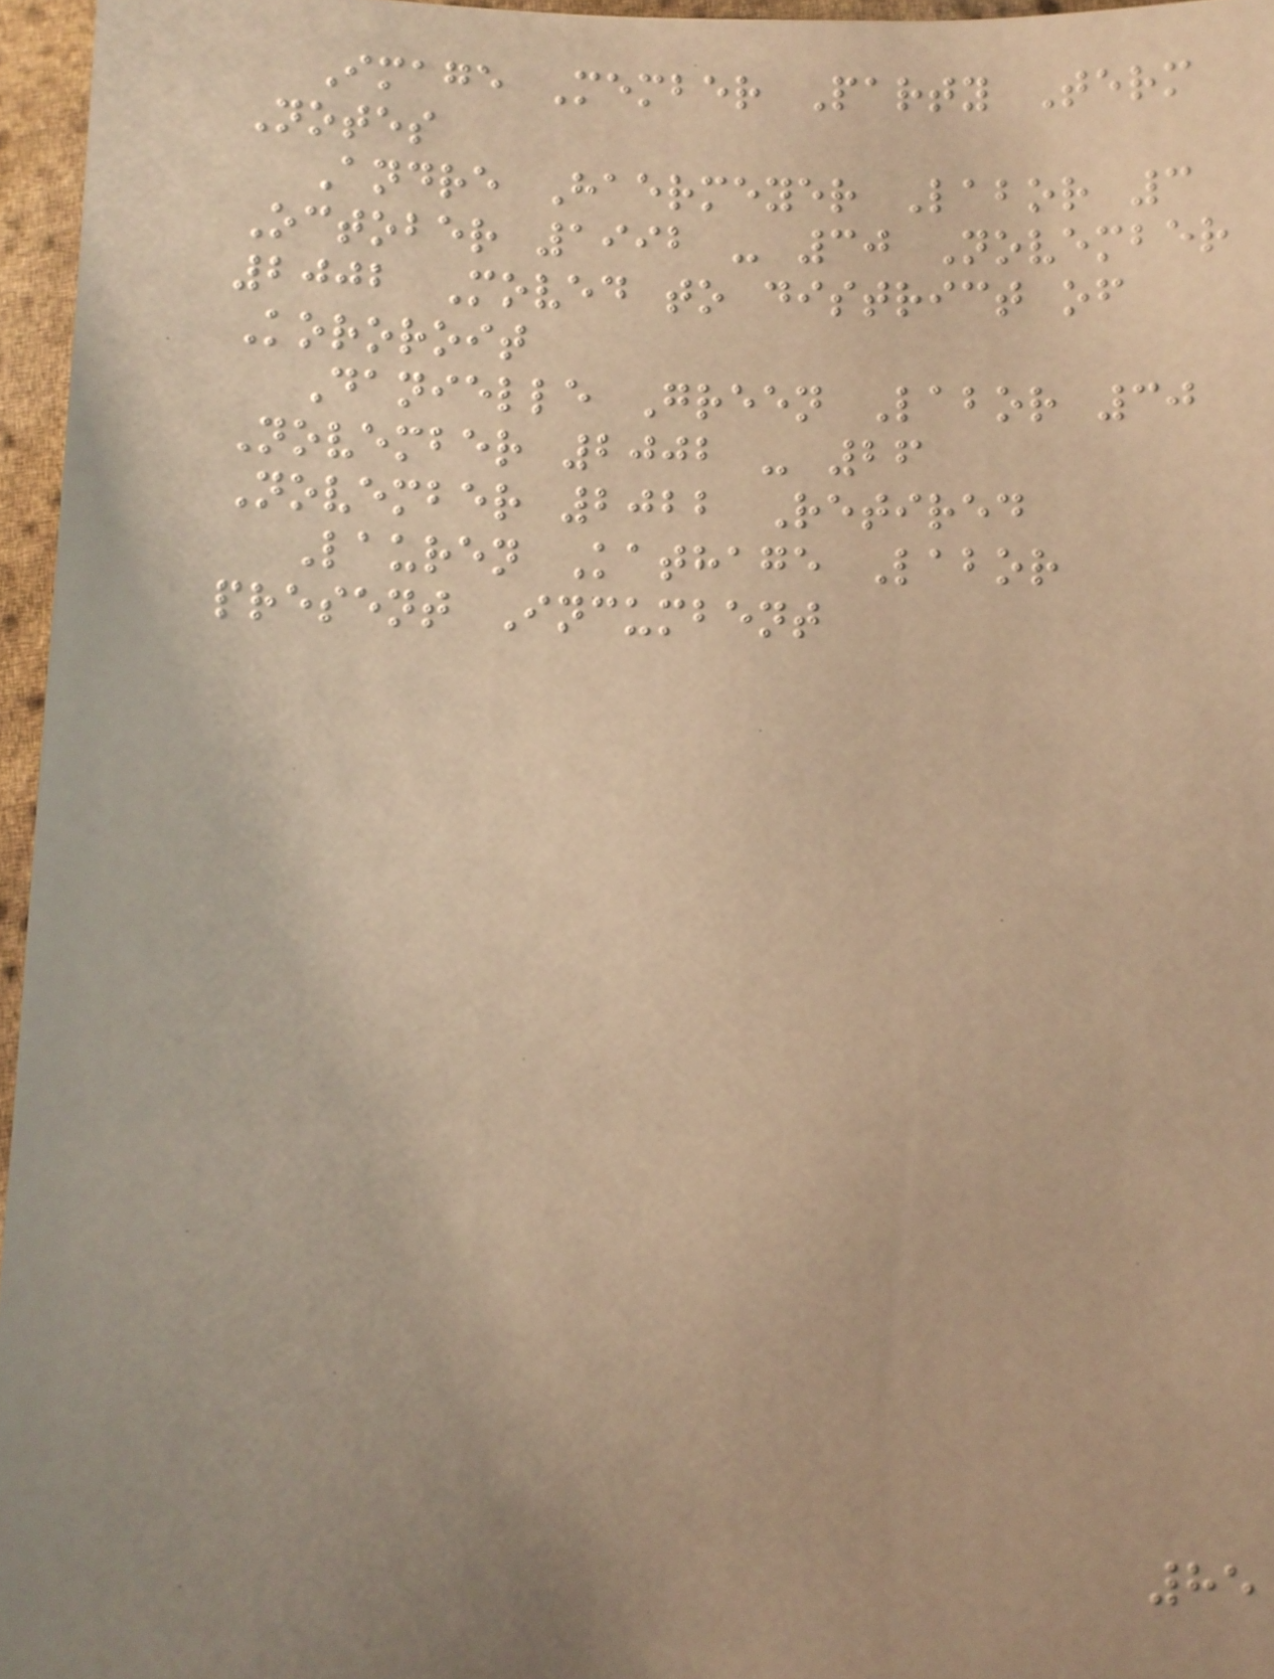Image Member Party Term
Notes
Andre Haermeyer Labor 3
October 1992 - 30 November
2002 Moved to district of
Kororoit
Danielle Green Labor 30
November 2002 - 26
November 2022 Retired
Lauren Kathage Labor
present Incumbent
85
